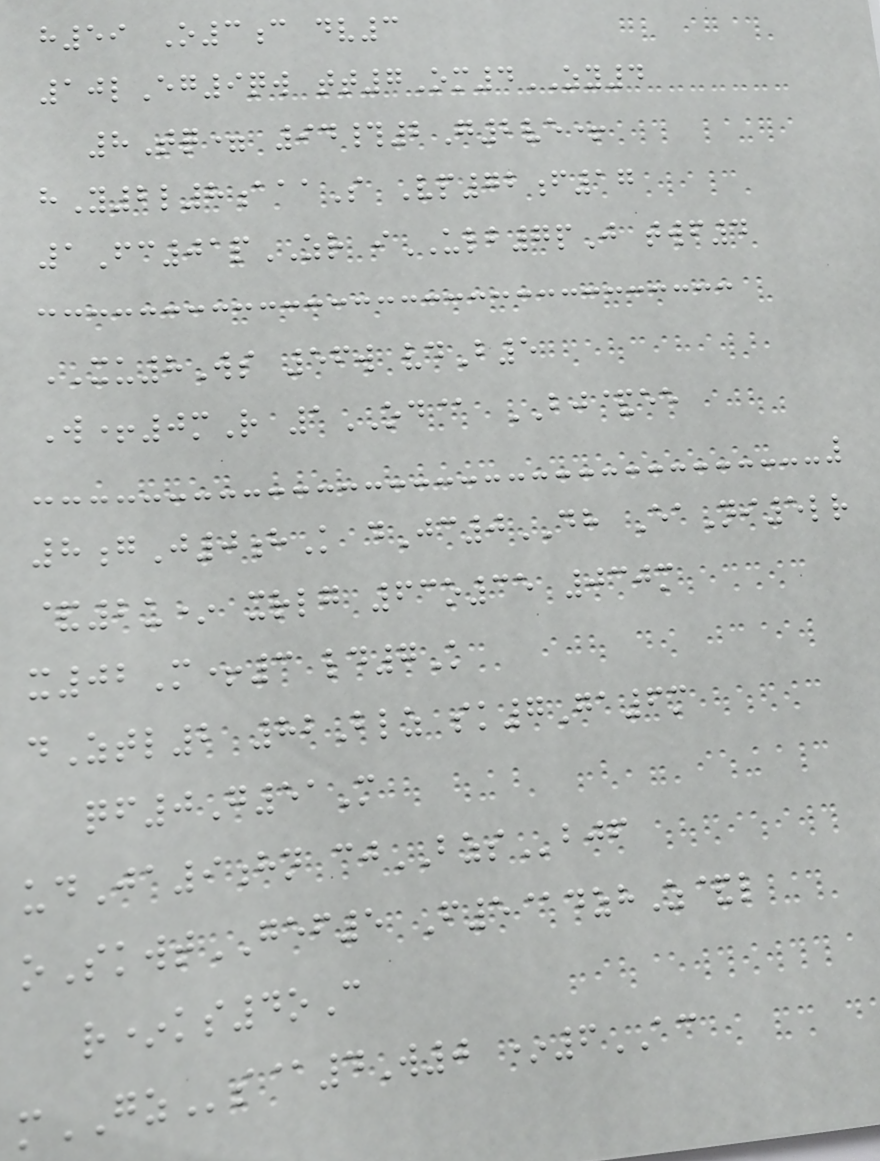h59 O3c dv3
10lEg9qw tt7Om4ZY4
8Tq= 94#2G2ve+
hY2l8aaaS Vp72f17
1Fc01pZR iULB7pJ twf4
XU8Ws 56w vdB5
W+0mR 1OD@ BJ&ee
8gJ0hK dJc0DH EaNi5lr
&2u* xrlg 63o35 030m
x02M+3 ld7K
dZtl2 82Blz sk7Ga6m
qf0G51M
udJa9hn cjBZSbjf
oSkwtGEF5 F5@dzhZ&l
r*ks4oC
mGZs@4W0 *6AC
